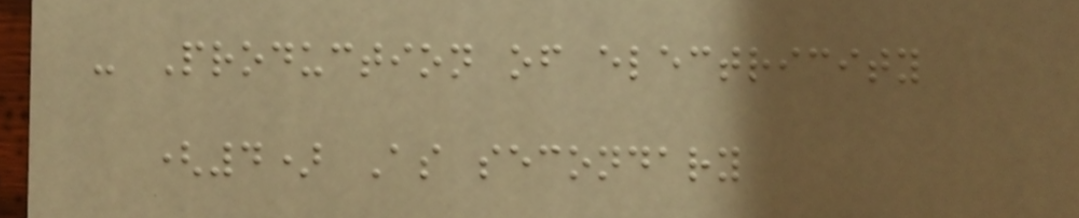- Production of electricity
(4) As secondary
